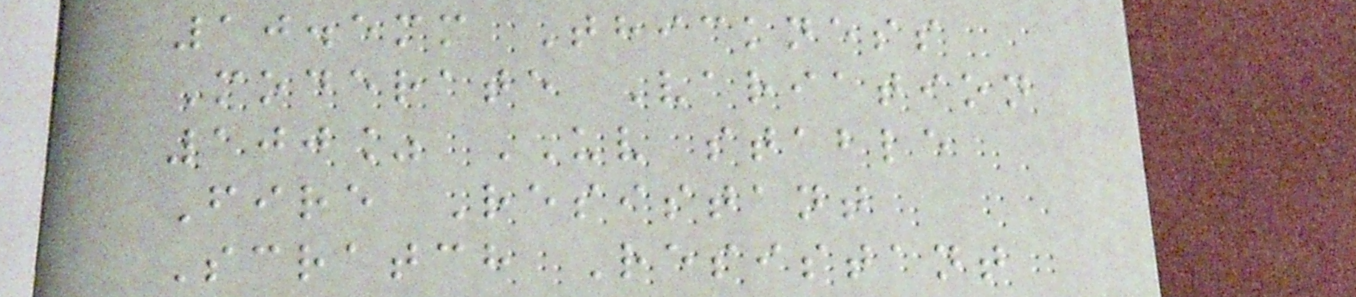10.5mm Thickness
Moderate Variation
100% UV stable
Fire Resistant
Scratch Resistant
